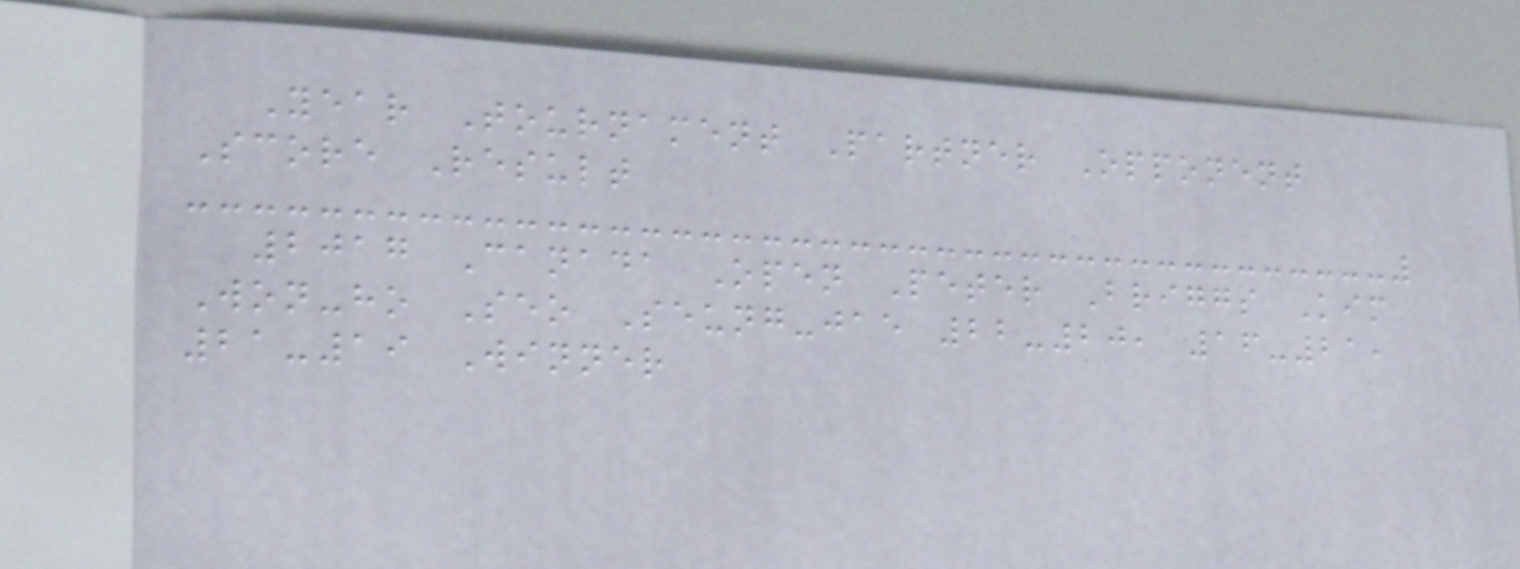Year Tournament Partner Opponent
Score Result
2017 Canada Open Peter Briggs Kim
Won-ho Seo Seung-jae 22-20, 16-21,
21-19 Winner
